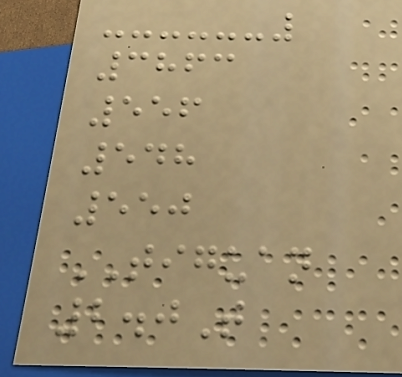3863
556
548
550
TIGUAN
2.0T
